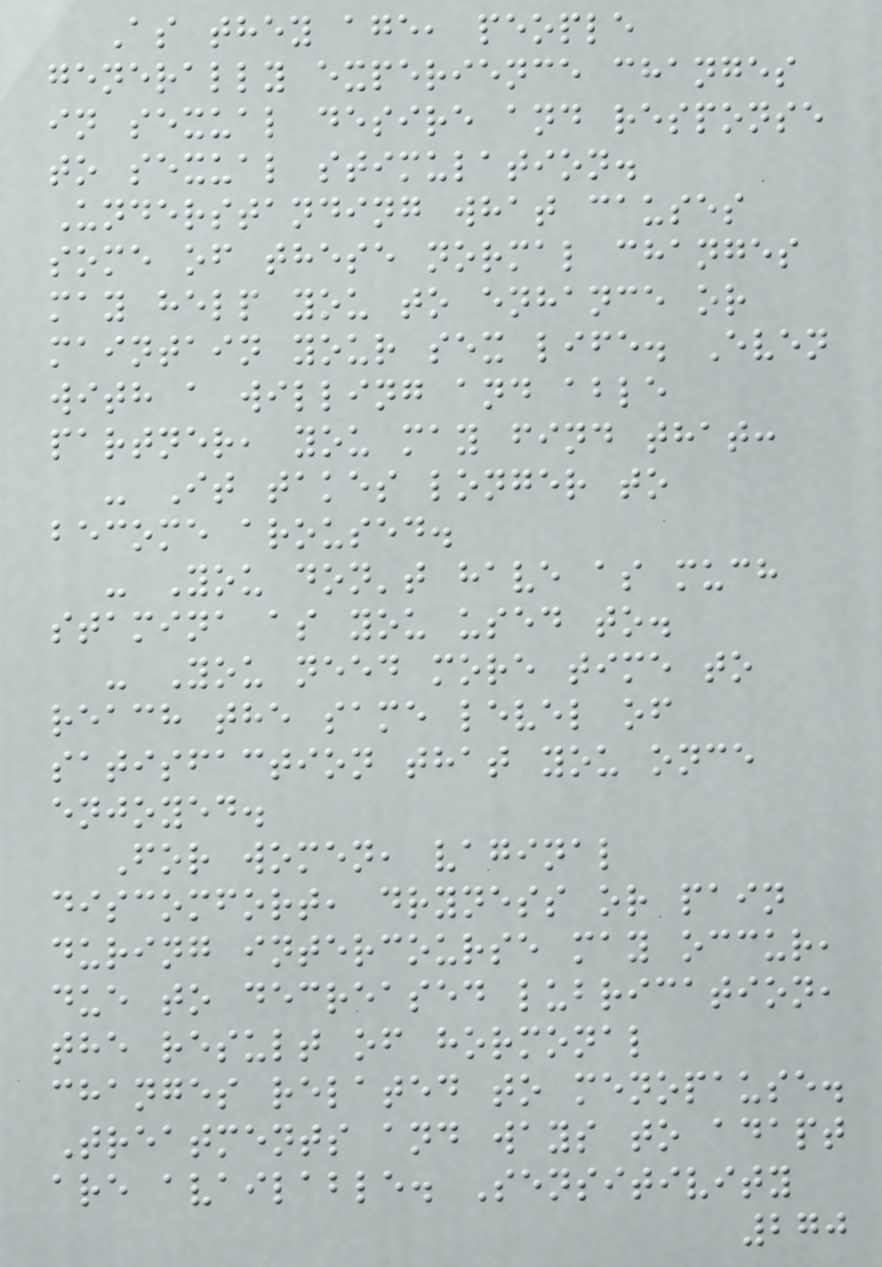As they age, people
generally experience changes
in sexual desire and response
to sexual stimulation.
Understanding what causes
some of these normal changes
may help you to enhance or
maintain your sex life. Even
with a willing and able
partner, you may find that:
- It takes longer to
become aroused.
- You don't have as much
stamina as you used to.
- You need more time to
reach the same level of
satisfaction that you once
enjoyed.
For women, vaginal
discomfort, dryness or pain
during intercourse may occur,
due to decreased lubrication,
the result of hormonal
changes related to menopause.
Treatments and ways to adapt
are available. Sensitivity
270
